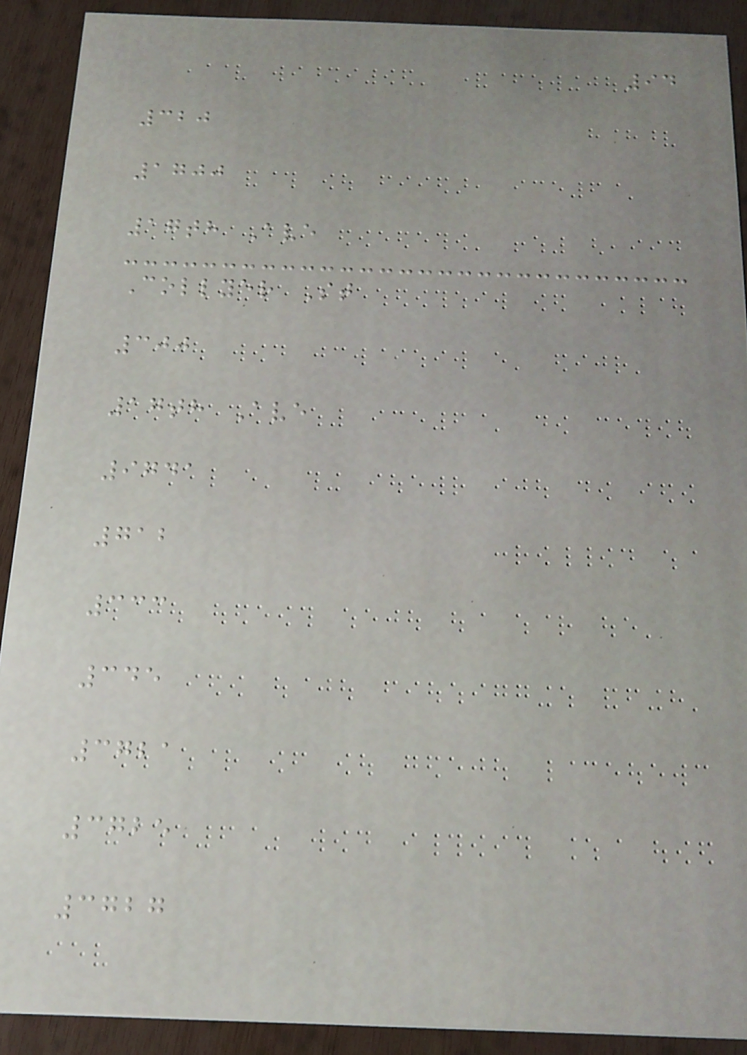94
320
1700
17th Ave
Collyer St
300
17th Ave
9741
712
333
345
3721
3725
3727
